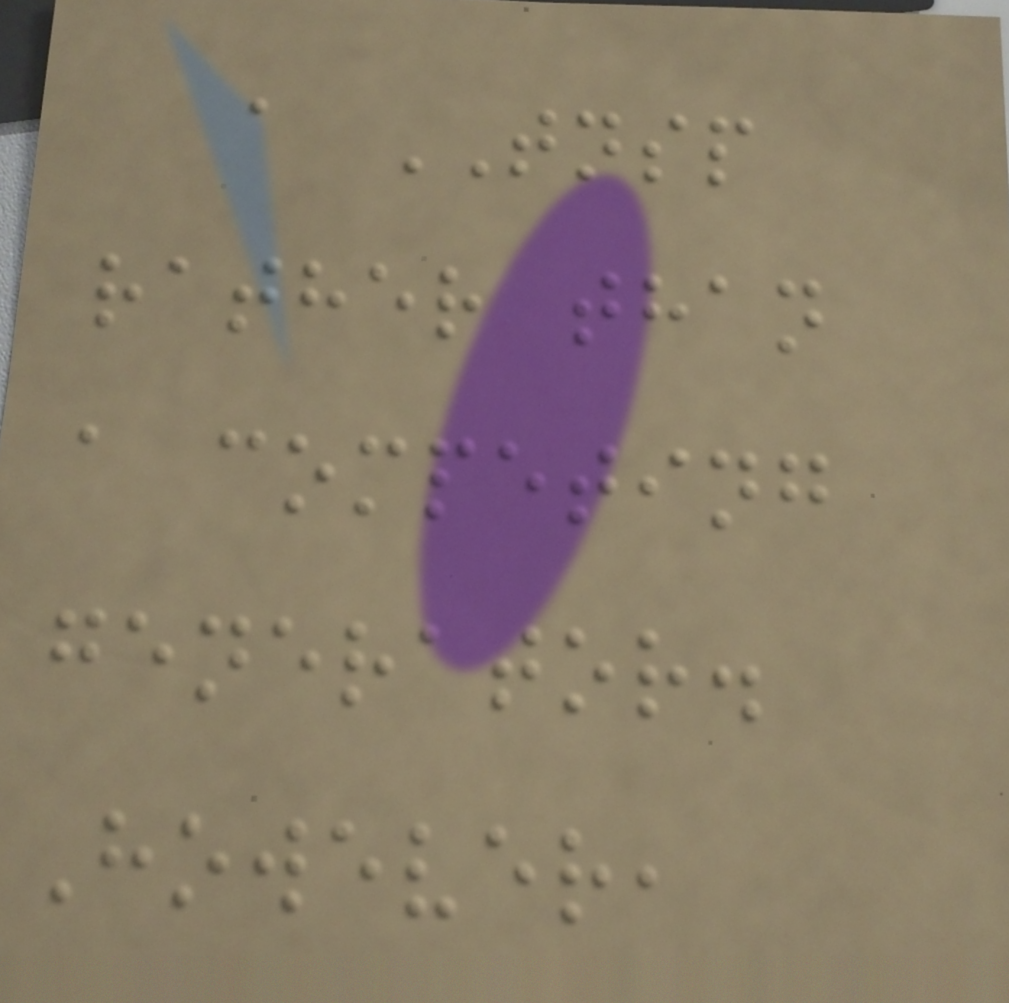a TNSP
rather than
a competing
generator.
However,
